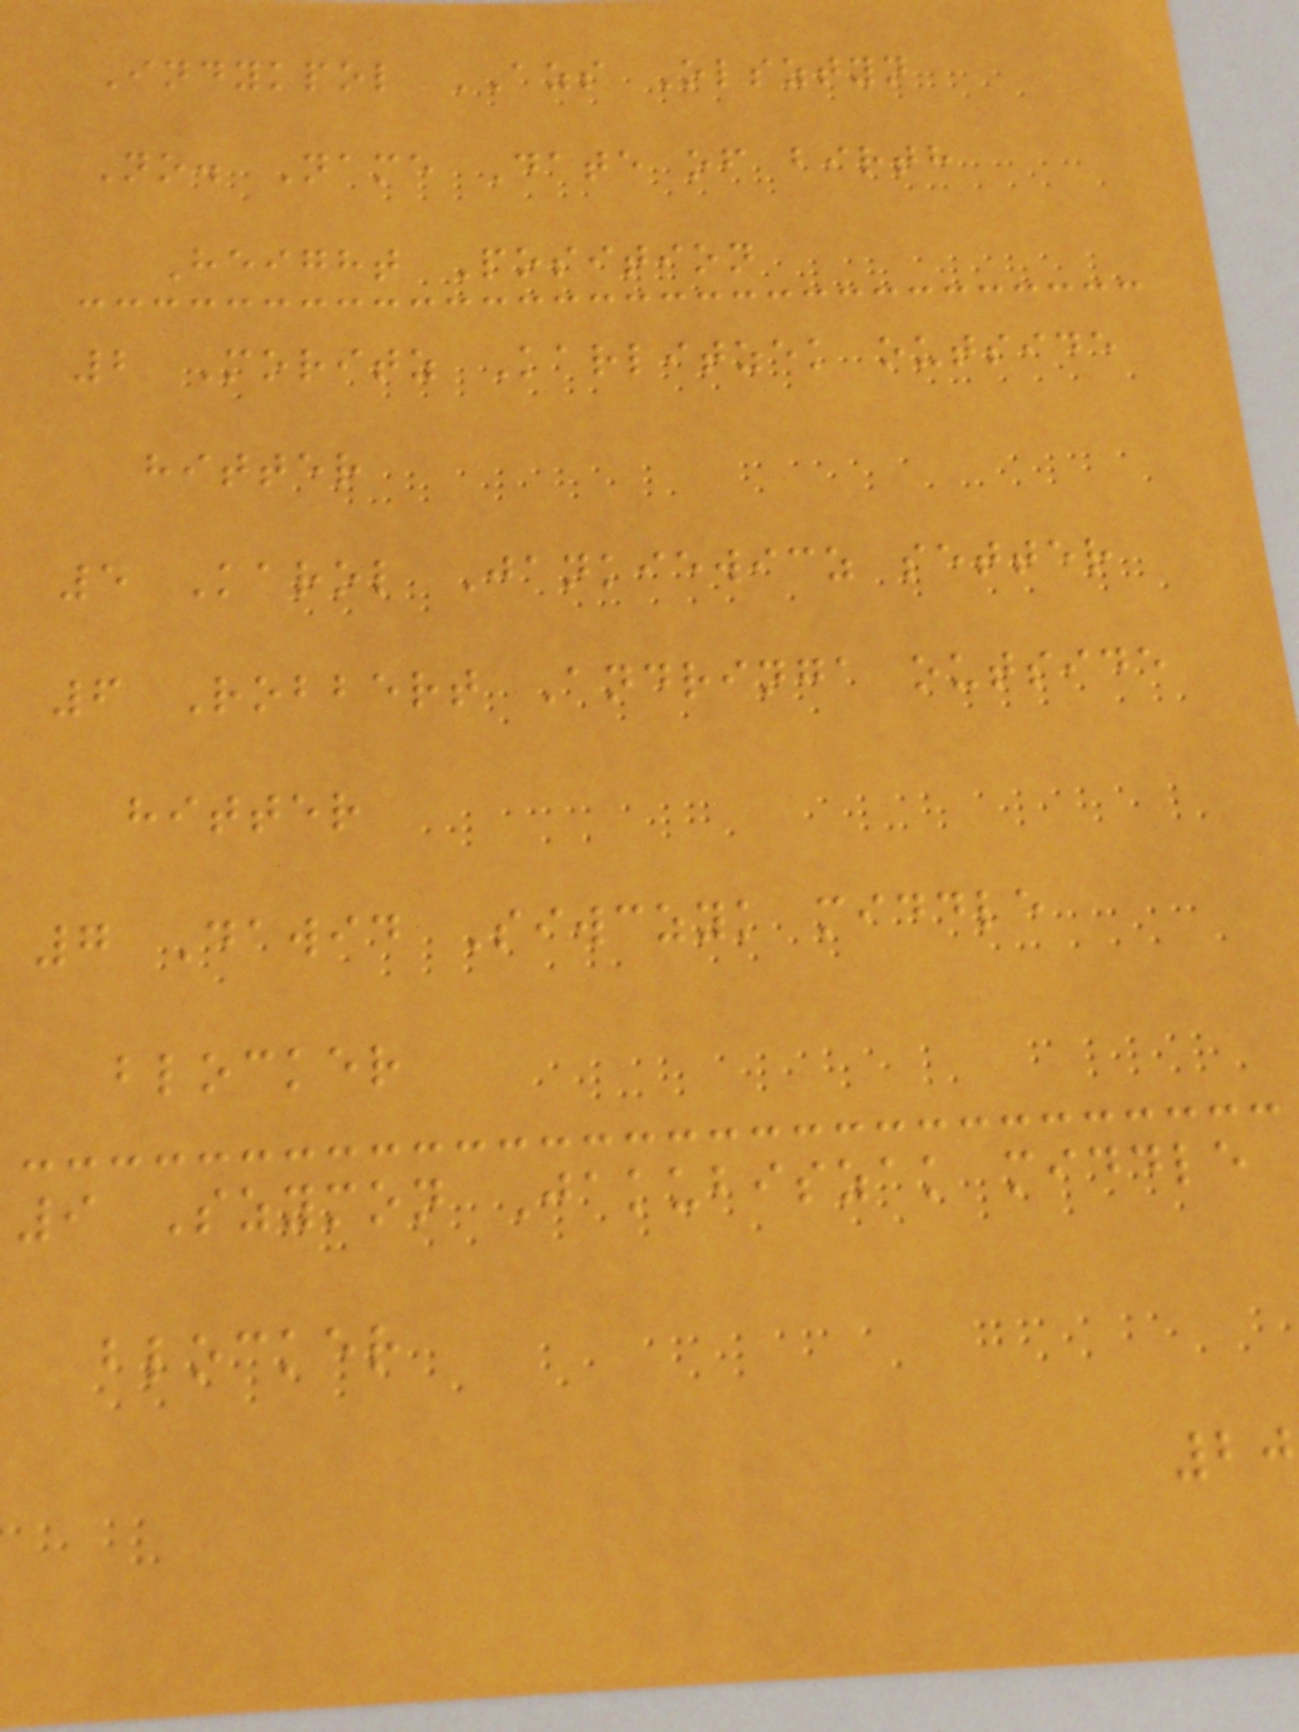Indykpol AZS Olsztyn
No. Name Date of birth
Height Position
2 Moritz Karlitzek outside
hitter
5 Karol Jankiewicz setter
6 Robbert Andringa outside
hitter
7 Dawid Siwczyk middle
blocker
9 Szymon Jakubiszak middle
blocker
